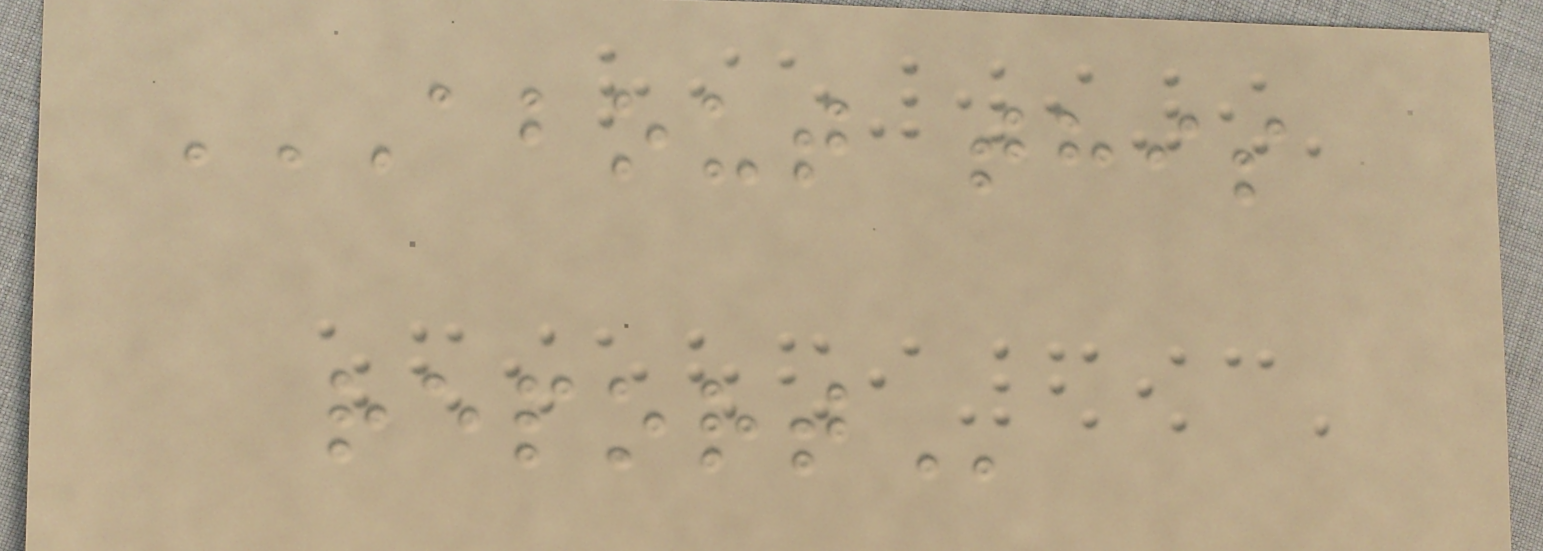ABOUT THIS
REPORT
